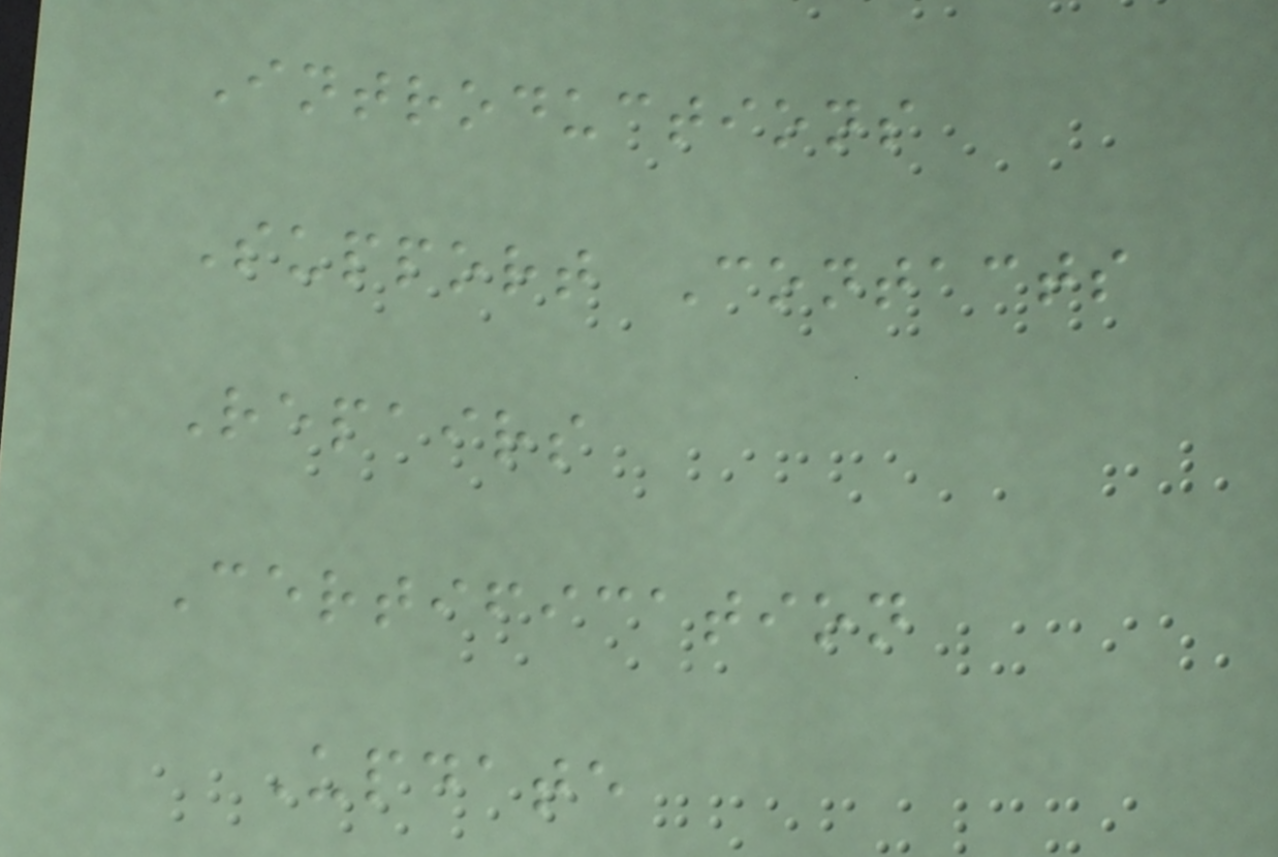Introductions
Support Contacts
Repairs
Certification
Update
